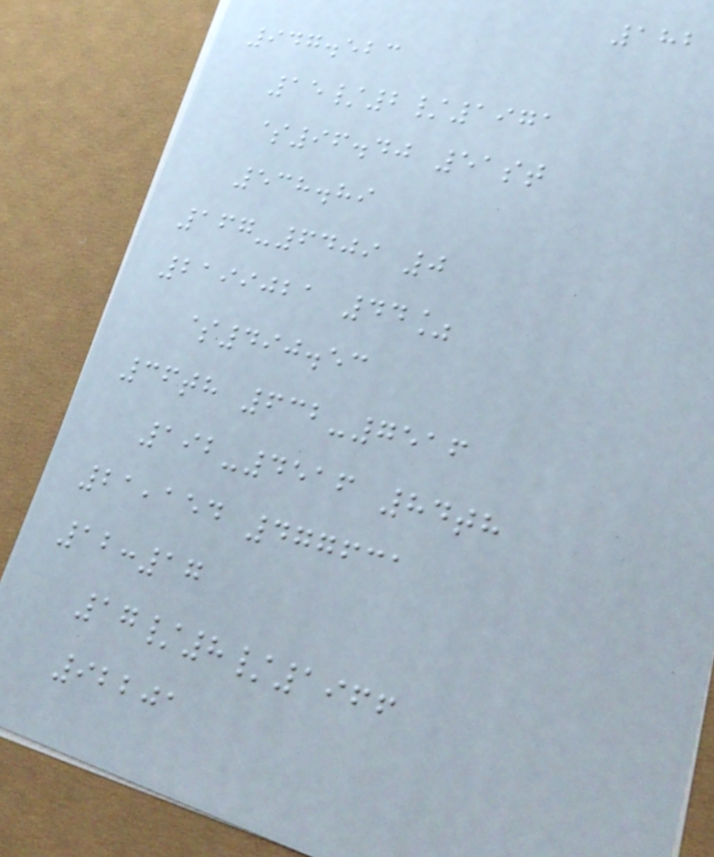182
947.523
15/2/1971
$96.40 51st
538.89
167-6409 0
2199021 44%
$490.53
36th 632-7516
192-4516 84th
21,154 477631
12:17
17/8/1966
92201
